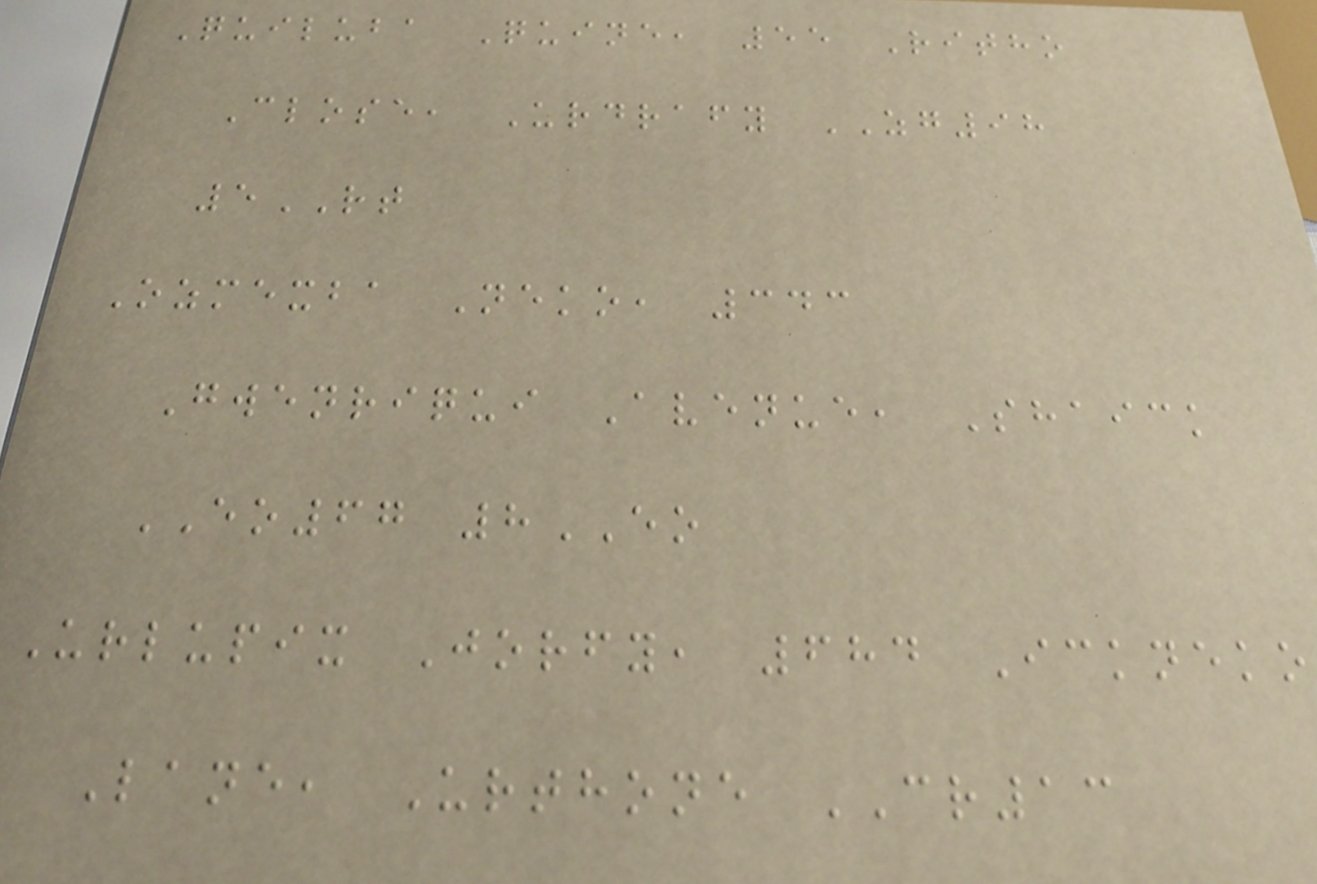Quiluba Quine, 55 Ritho
Close, Urdrafy ZG98
5RT
Ozmexba Neko, 343
Gwenriqui Avenue, Shaick
EO67 8EO
Urlupix Jorfy, 684 Ickneko
Lane, Urthone CR13
